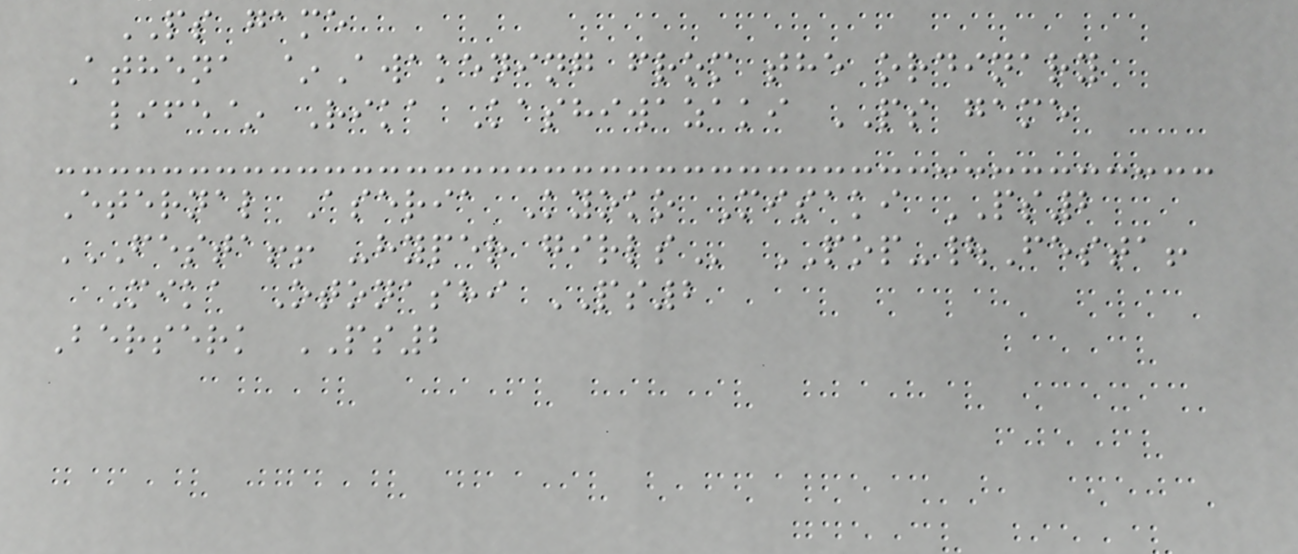PS game
Athena ~Awakening from the ordinary
life~ Rika Kashiwazaki PS game
Eternal Aseria Kyoko Misaki PS2
FESTA!! -HYPER GIRLS POP-|Festa!
Mika Otonashi PS2
Berserk PS2
